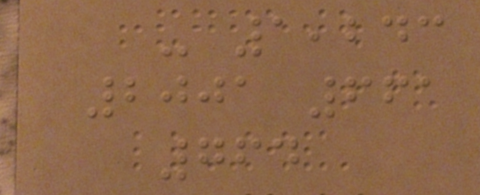- 1,243
2001 661
764
